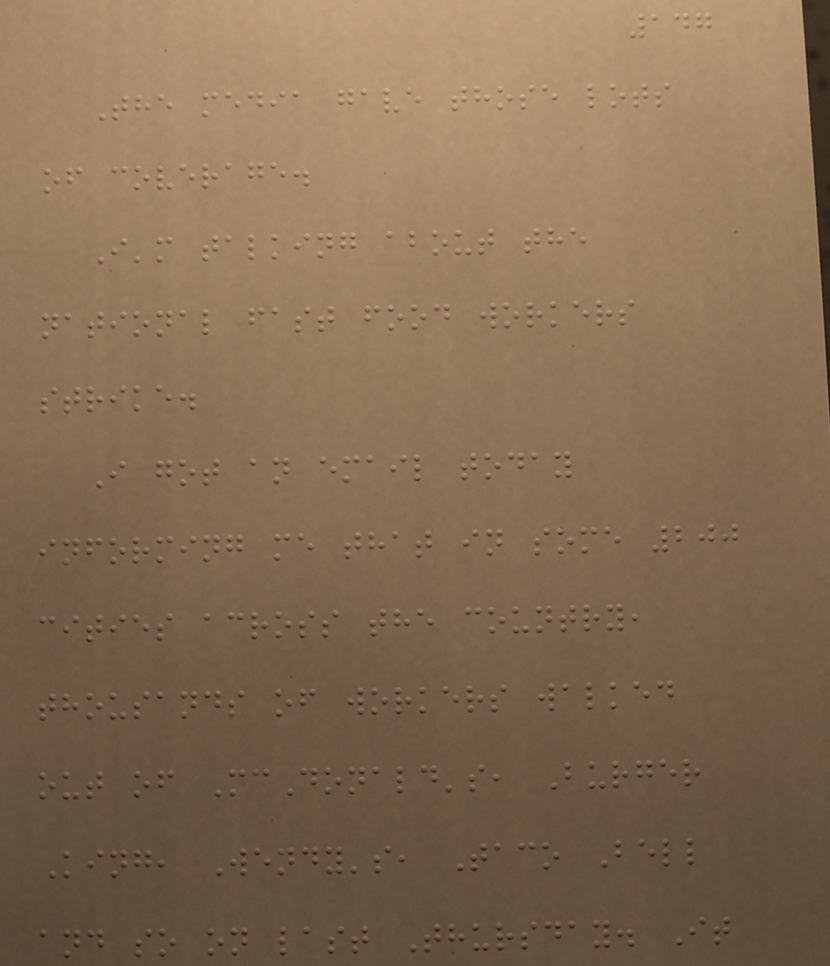147
The media gave those lots
of coverage.
I'm talking about the
national fast food workers
strike.
I got an email today
informing me that in some 200
cities across the country,
thousands of workers walked
out of McDonald's, Burger
King, Wendy's, Taco Bell
and so on last Thursday. It
